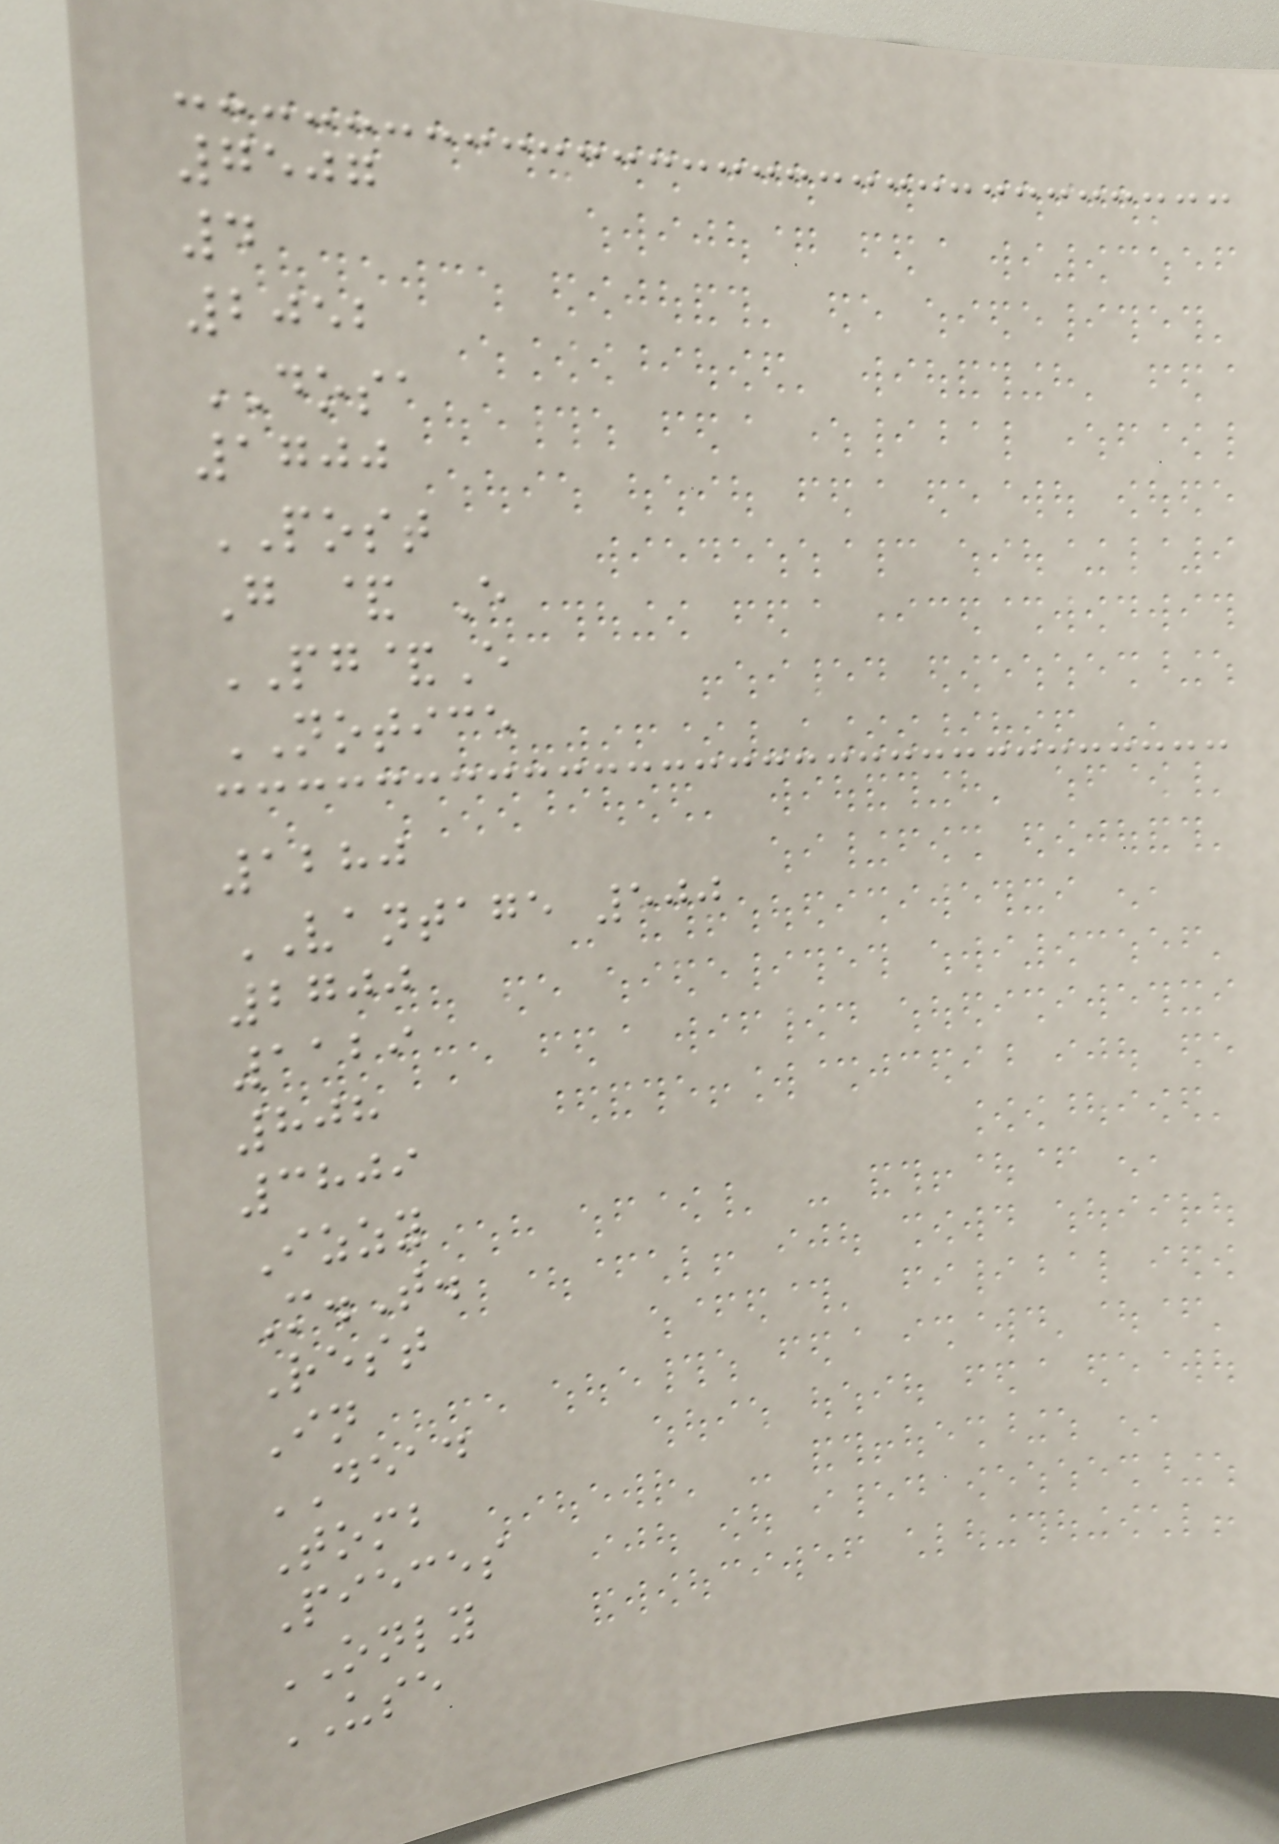7507
4
2052
DOSA
1700
POST
G & E
PG&E
NOTICE
1280
VANTAGE 500
2700
1129
808
3809
Izzy
M.T.
Rest
In
DEAD
Tomb
Pieces
ONLY
USE
